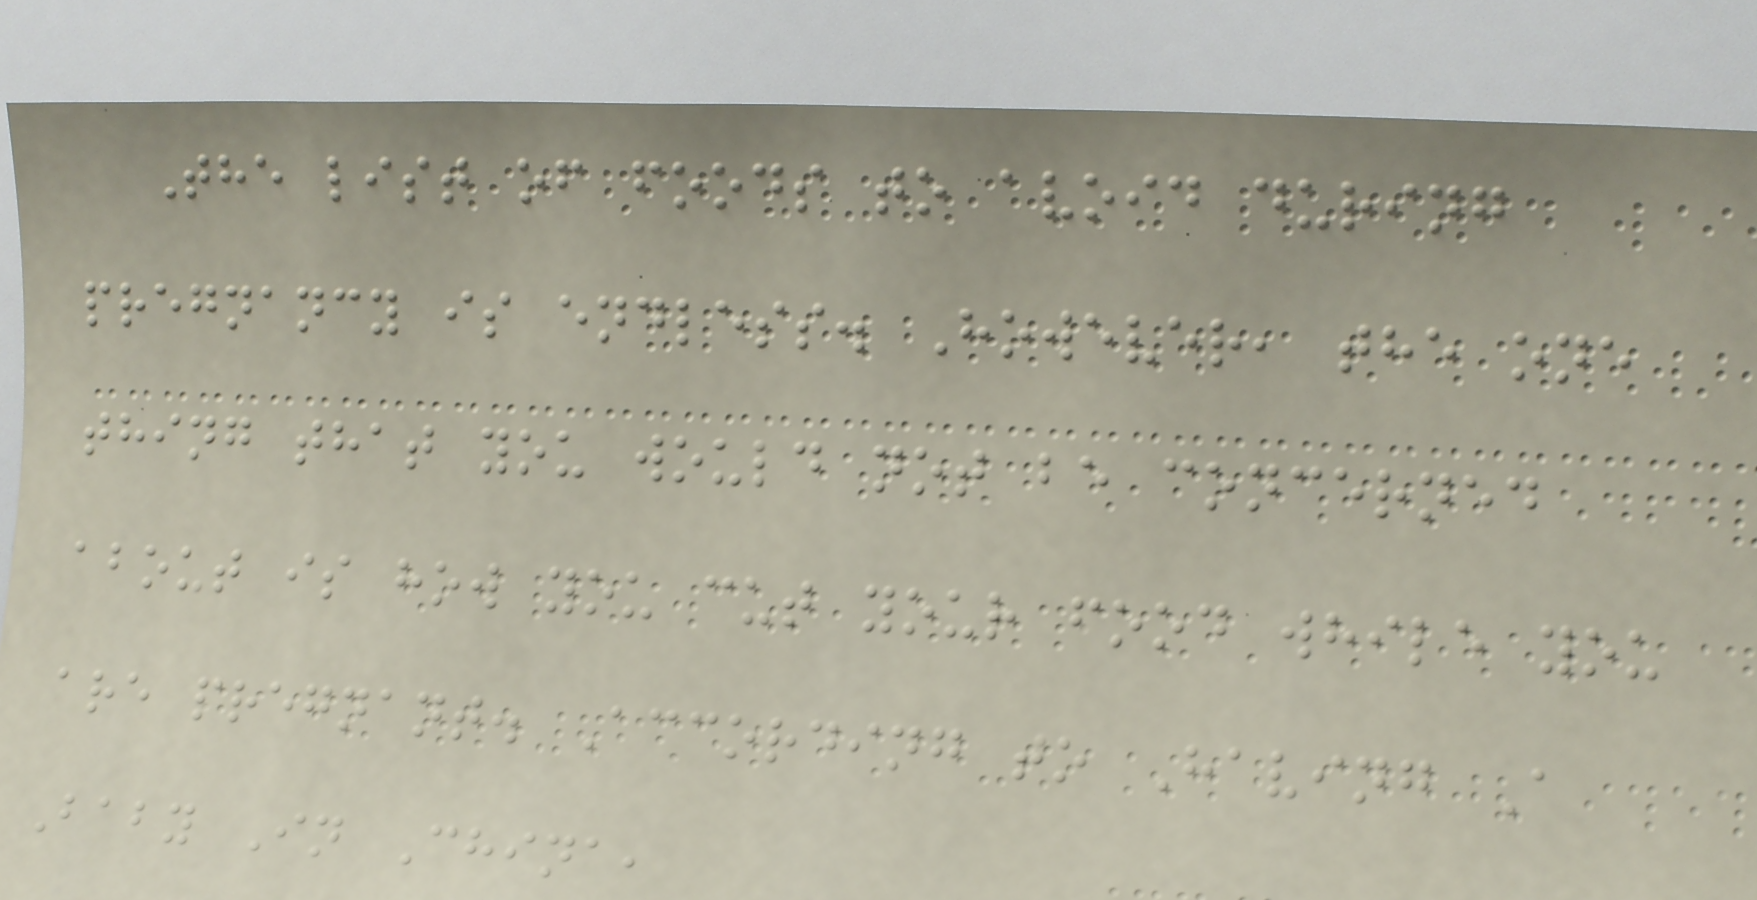The list of foods to avoid during
pregnancy is endless. However, the one
thing that you would not be concerned
about is how you cut your food while you
are pregnant. According to Having A
Baby In China,
